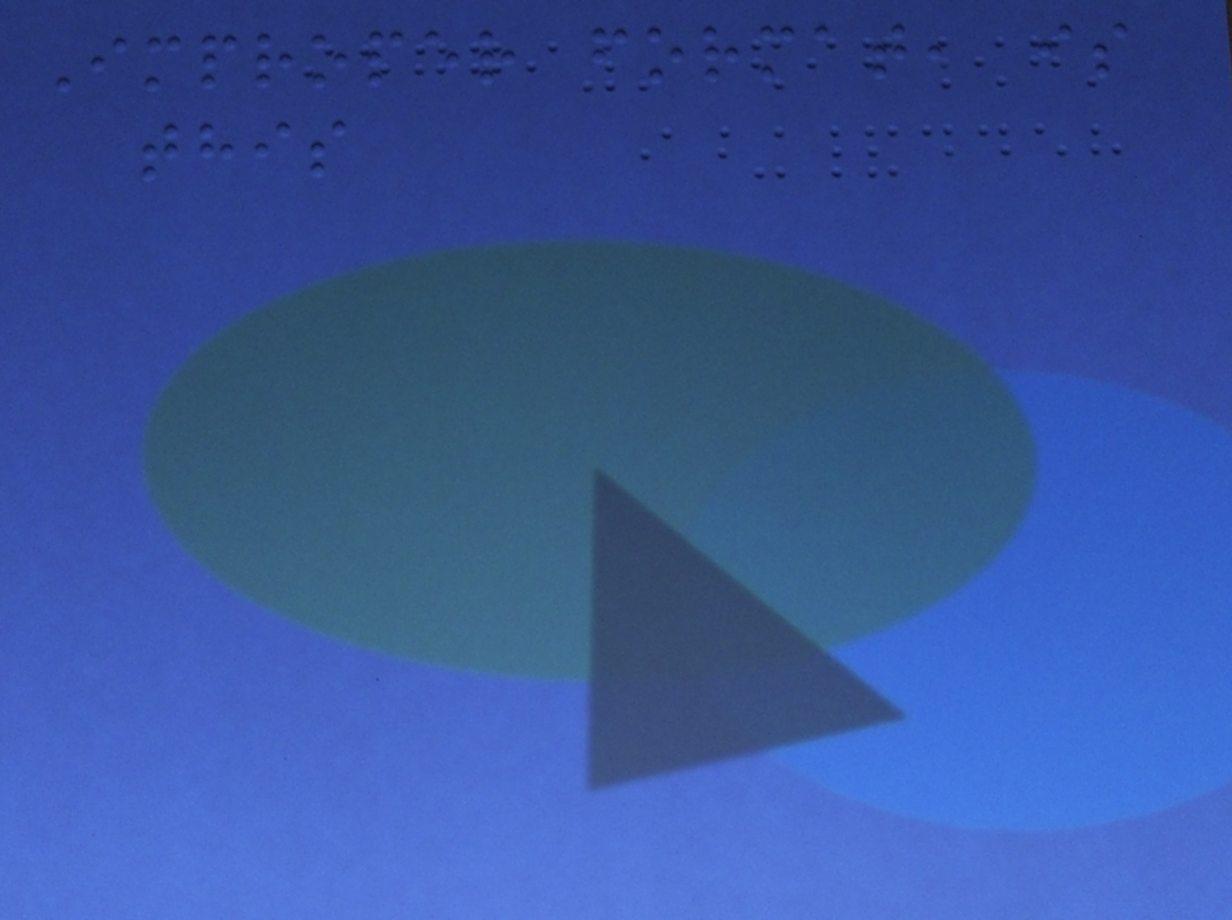Improper format, is
this
